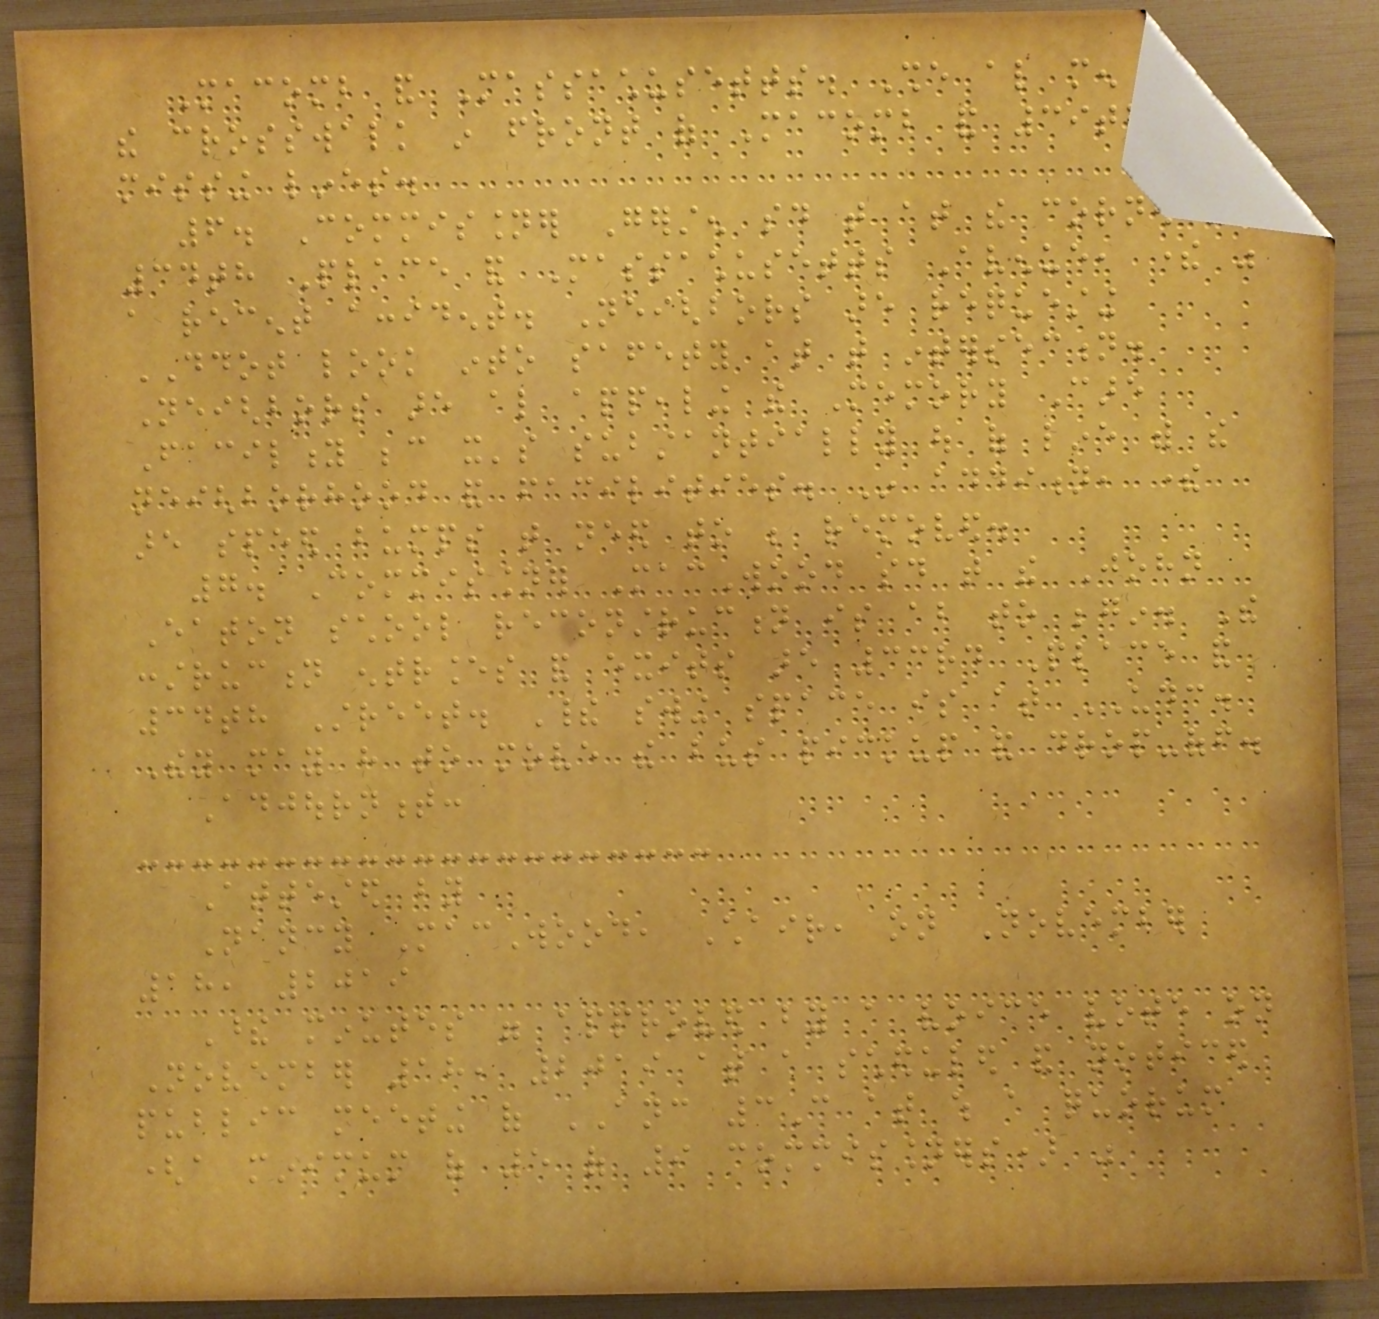Macomb and Massachusetts. She also mentioned that
the crosswalk in front of Macomb and 39th is
missing lines.
6. Commissioner Gersten said that at the corner of
34th Place and Massachusetts Avenue, there was
a recent accident. Neighbors are requesting
DDOT look into safety at that intersection.
Neighbors are also appealing the Memory Care
Facility because it's substantially out of line with the
neighborhood and facilities. In addition, there
are speed bumps that need to be removed.
7. Commissioner MacWood said that the John
Eaton school reconstruction is about to begin. The
construction entrances and exits are 33rd Place and
34th Street. Their swing space is at UDC.
They may have to move the bus pickup and drop-off.
Adjournment:
Attested by
Nancy MacWood, Chair, on November
18, 2019
These minutes were approved by a voice vote on
November 18, 2019 at a scheduled and noticed
public meeting of ANC 3C at which a quorum
(a minimum of 5 of 9 commissioners) was
